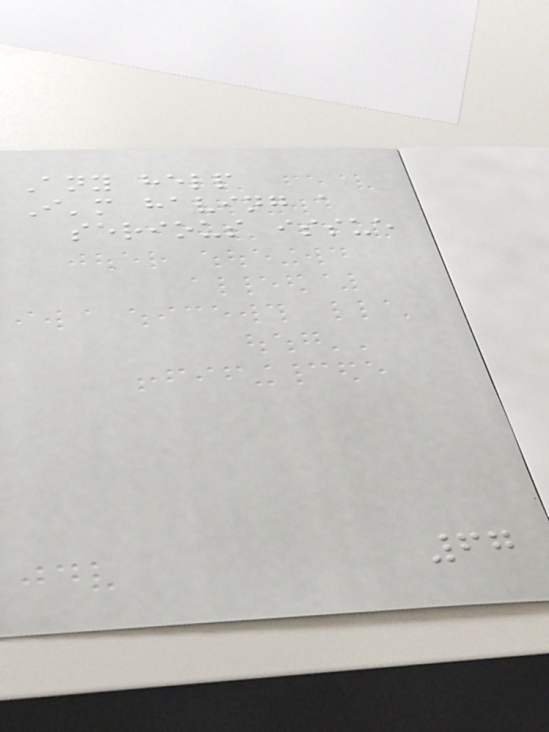Any help
I'm having a
serious issue
67
